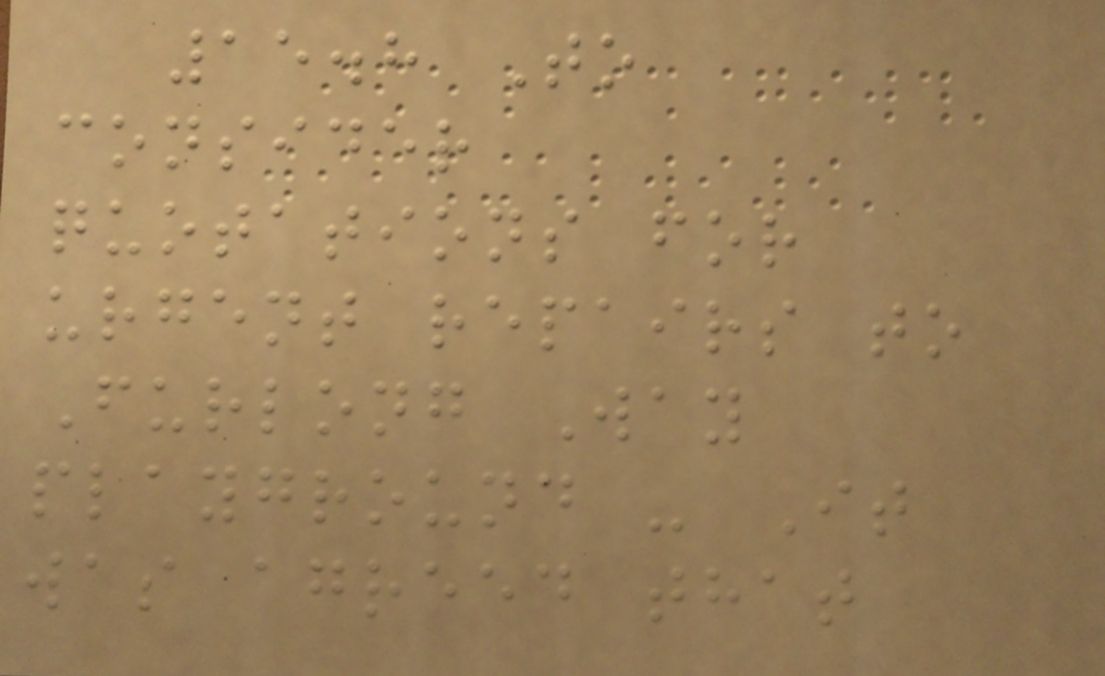15.8 To
consider
quotations for
urgent repairs to
Furlong Way
playground - It
was agreed that
